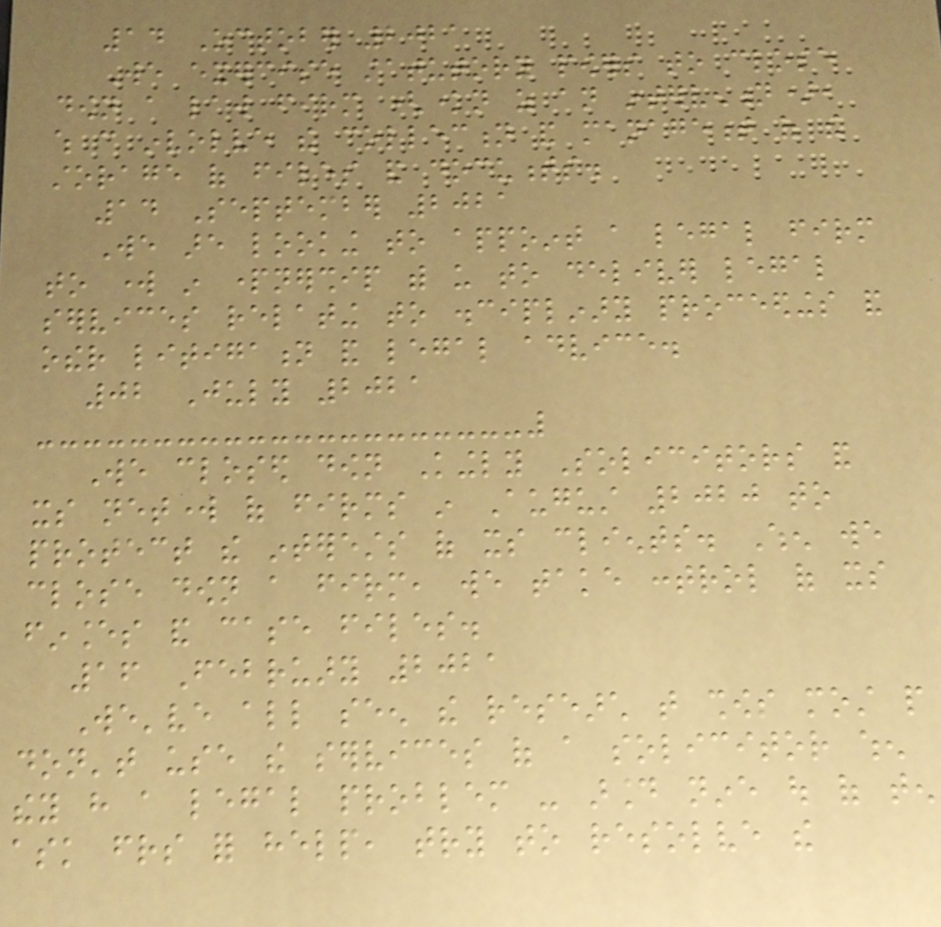14 October 2021
We exercise statutory powers to close
down a law firm (known as an intervention),
which can involve the collection and management of the
storage of files and documents.
14 September 2021
We are looking to appoint a legal firm
to work in partnership with us to deliver legal
services relating to disciplinary proceedings and
other litigation and legal advice.
02 July 2021
We closed down Kingly Solicitors and
its network of firms in August 2020 to
protect the interests of its clients. When we
close down a firm, we take control of its
finances and case files.
16 February 2021
We've all seen the research that shows most people
don't use the services of a solicitor when
they have a legal problem - around nine out of ten
ask friends for help, try to resolve the
